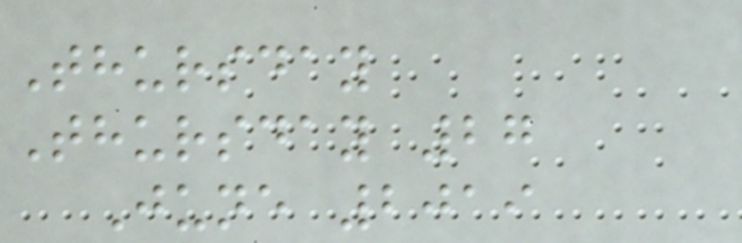Thursday
Thursday 27
June 2019
